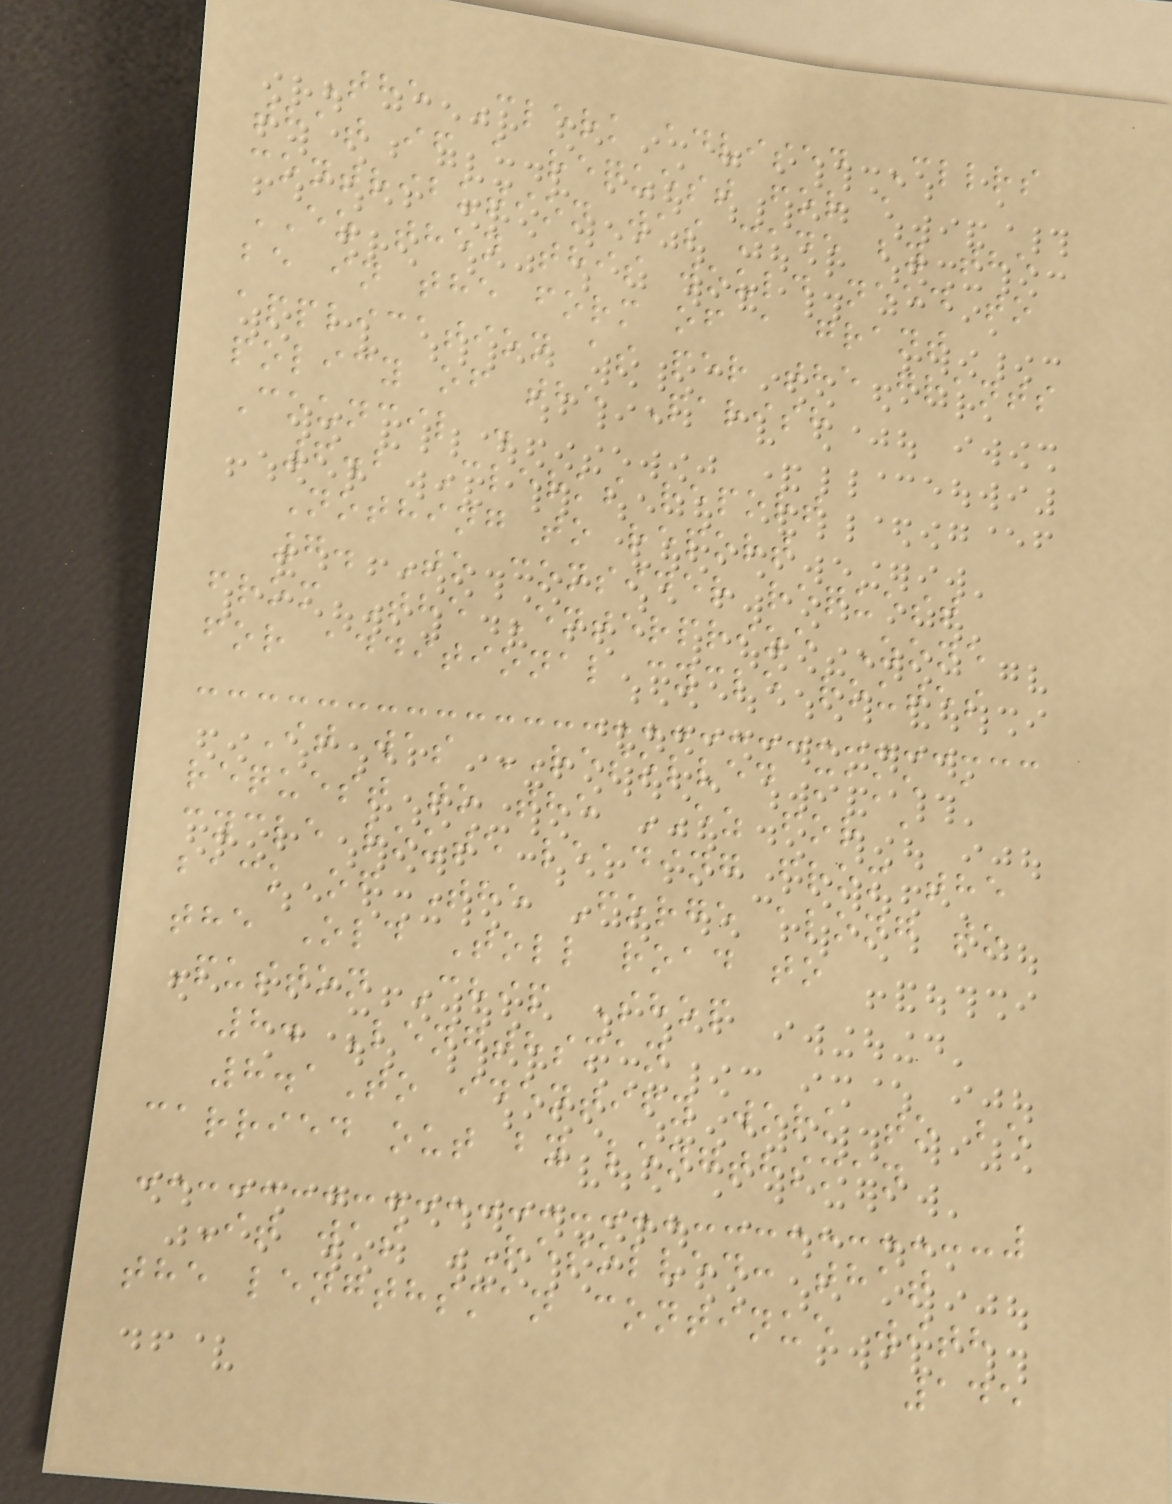The Clerk advised Cllrs
that if a request for a
contribution was made by the
EZ then this would need to
be in the form of a grant
application as per the grants
policy of the Parish
Council .
6.2 Clerks report
Nothing to report
7. To consider request
from The Enterprize Zone
for additional cycle routes
It was RESOLVED make a
request to the EZ for a
cycle route leading from the
back of The Forge along to
the Old Toll road to
Puston Chip Shop
8. Lengthsman
8.1To identify work to be
carried out by lengthsman
It was RESOLVED: that
the lengthsman continue with
145
